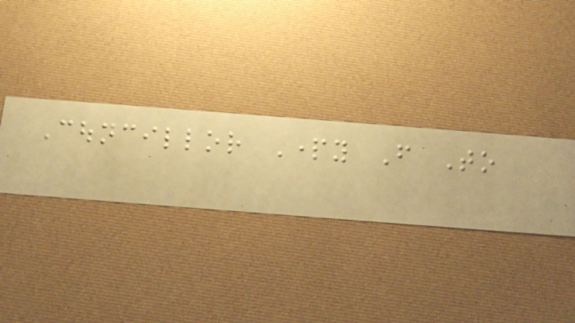Councillor Party From To
